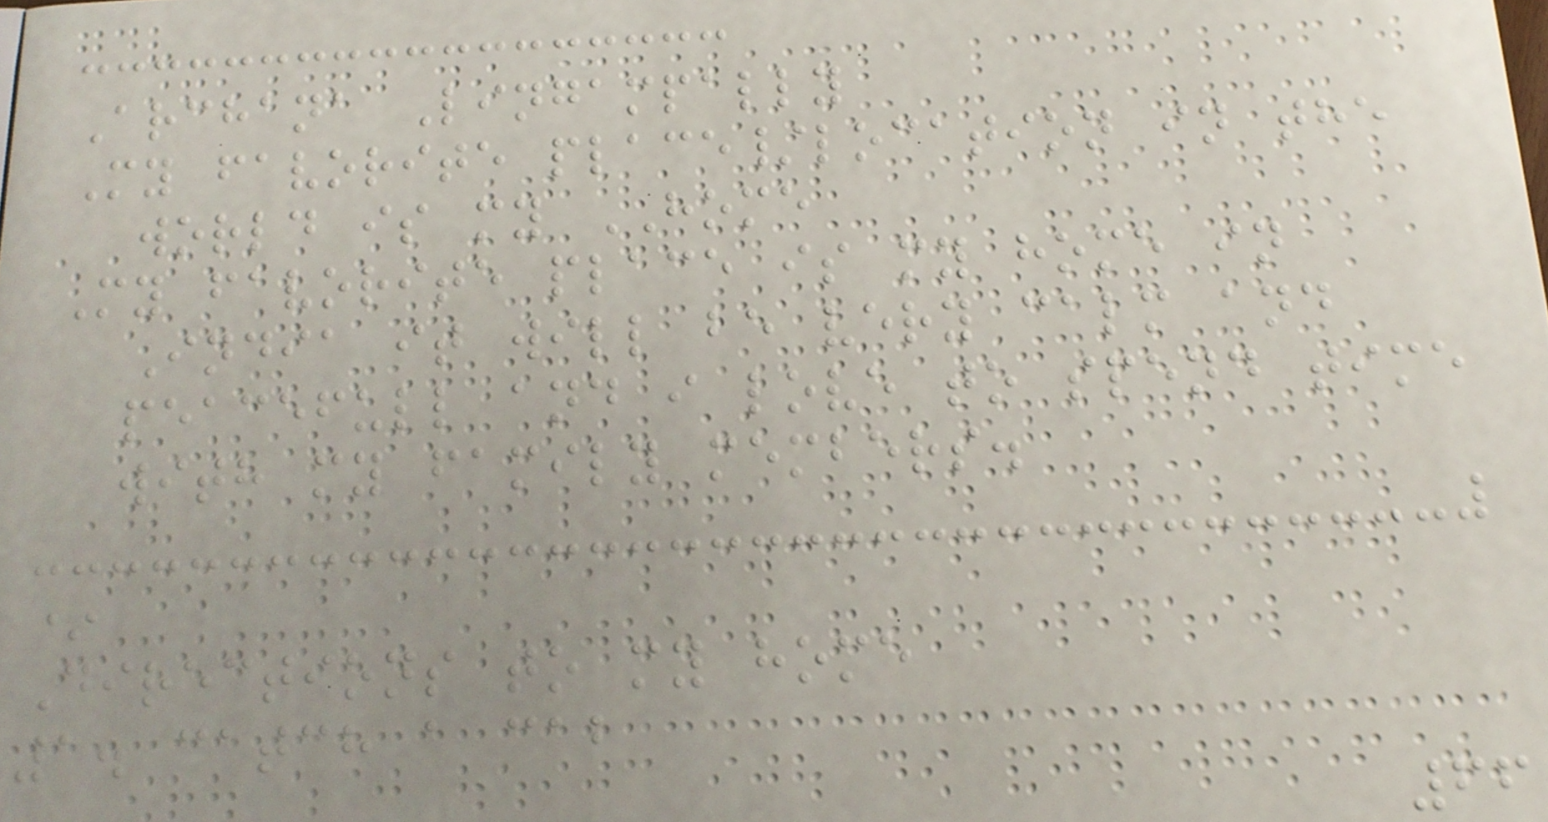Archana Lingampally
My favorite place/location in the
world is my HOME
My favorite place is my home in
India it will be very calm and
peacefull and i love to spend time
with my family members.
*
Directions to my home
1. catch a cab
66
